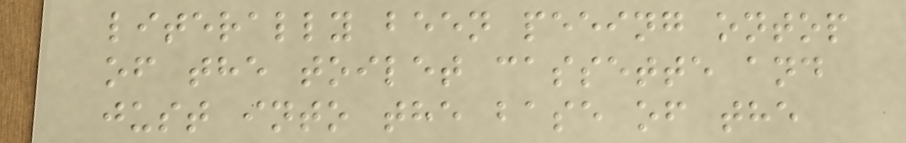literally been peeing ontop
of the toilet cassette and
just into the base of the
